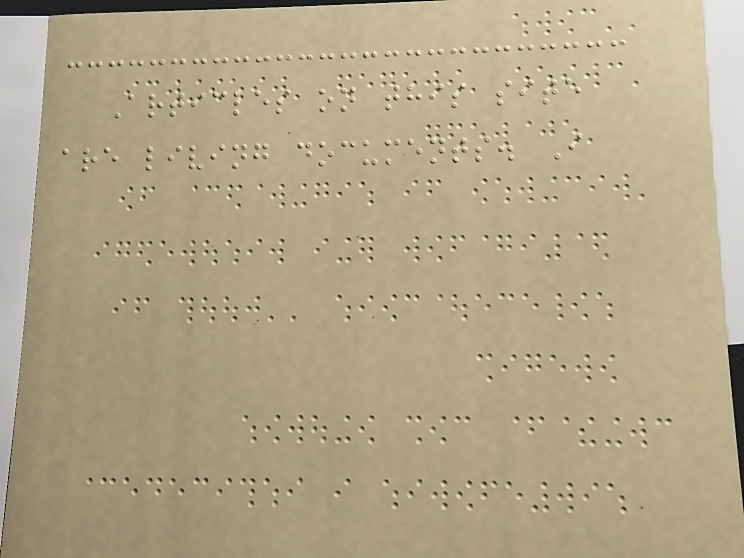Articles on this site
are living documents. I
